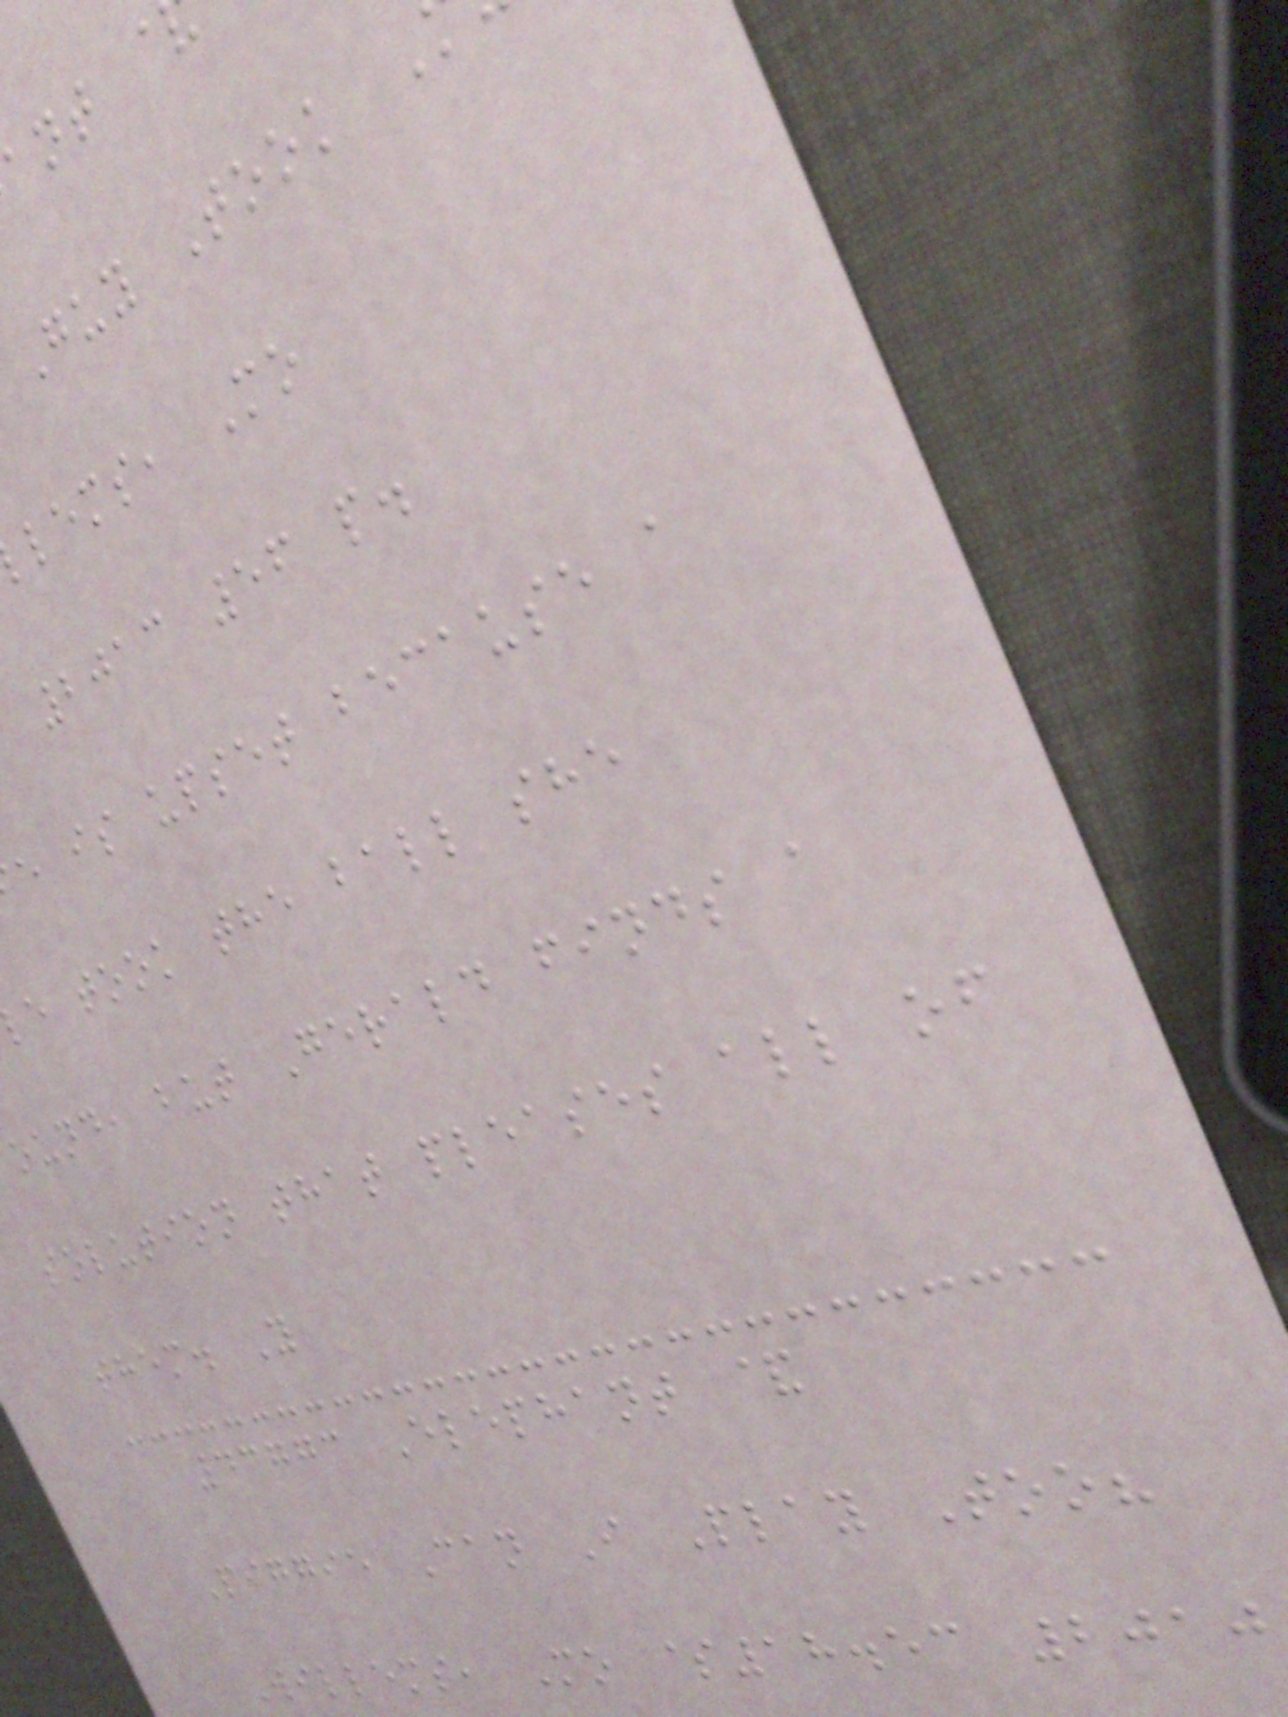Guy Took
lems, Mo
2013 56 p.
e is upset because a
e took the ball she
ound, but Gerald finds a
solution that pleases all of
them. Y
43773 Elephant &
Piggie Can I Play Too?
Willems, Mo $18.53 2010
